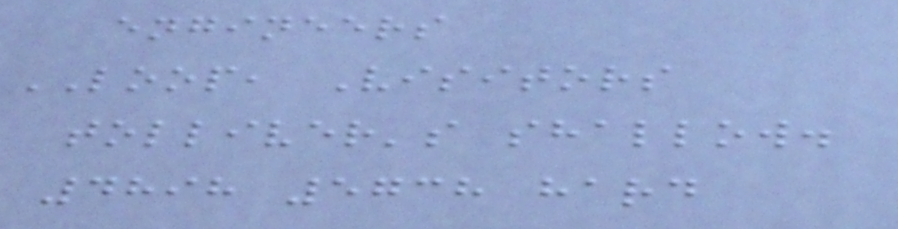engineers
LOOP, Visitors
tolliver's shallow.
4898 5738 hard
